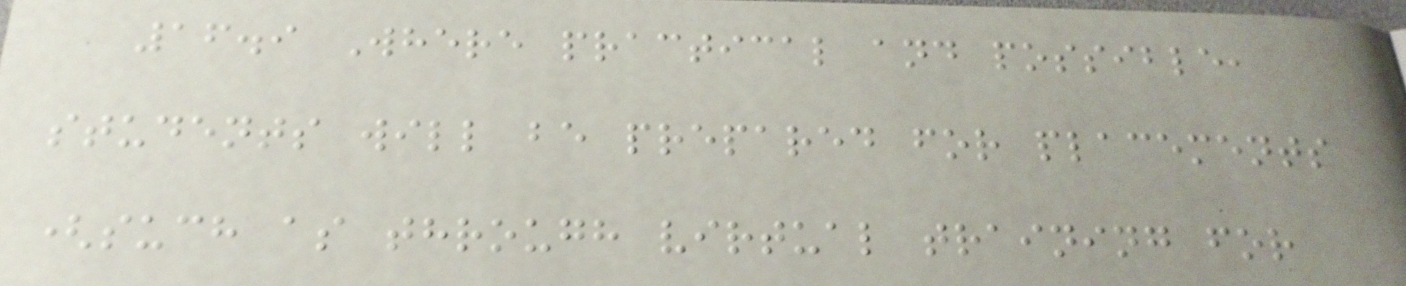16.9 Where practical and possible,
students will be prepared for placements
(such as through virtual training for
